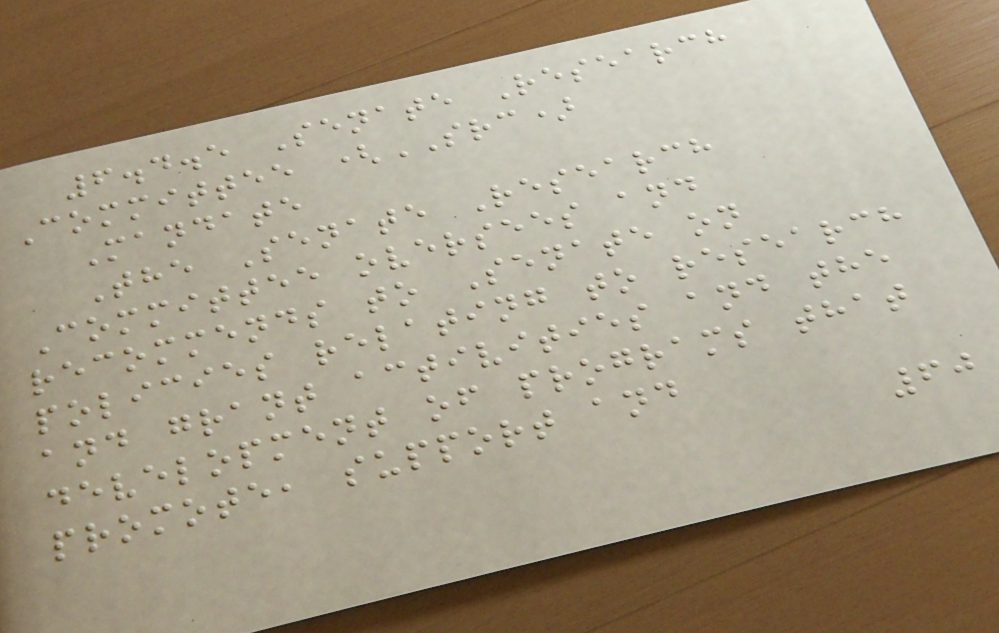6.4.5 Senate Research
Committee (SRC)
Mandate
The Senate Research
Committee oversees and
recommends to Senate on
policies relating to research
and grant activities and the
development of programs that
promote, support and
60
